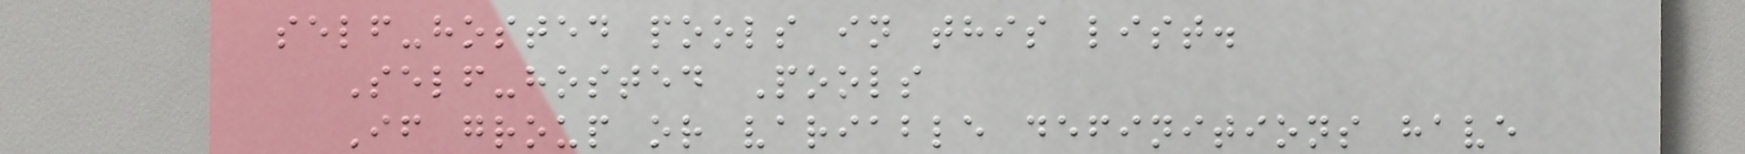self-hosted pools in this list.
Self-hosted Pools
If group or variable definitions have
